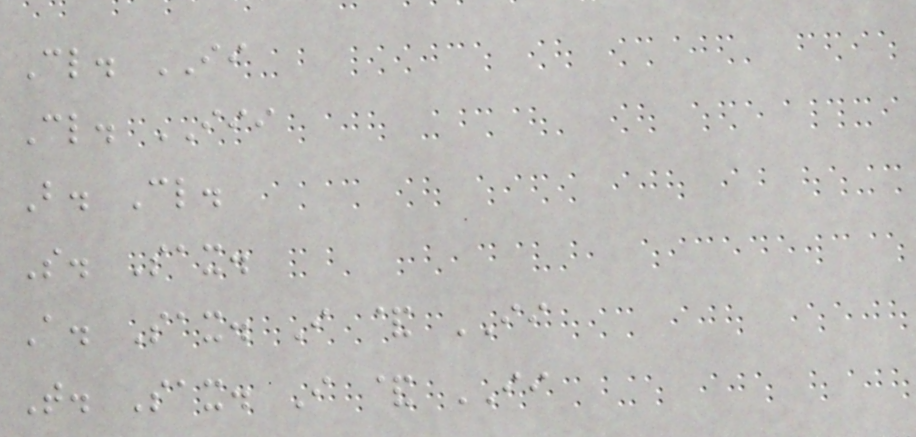Cl. II
Cl. III
B. Cl.
S. Sax.
A. Sax. I & II
T. Sax. I & II
